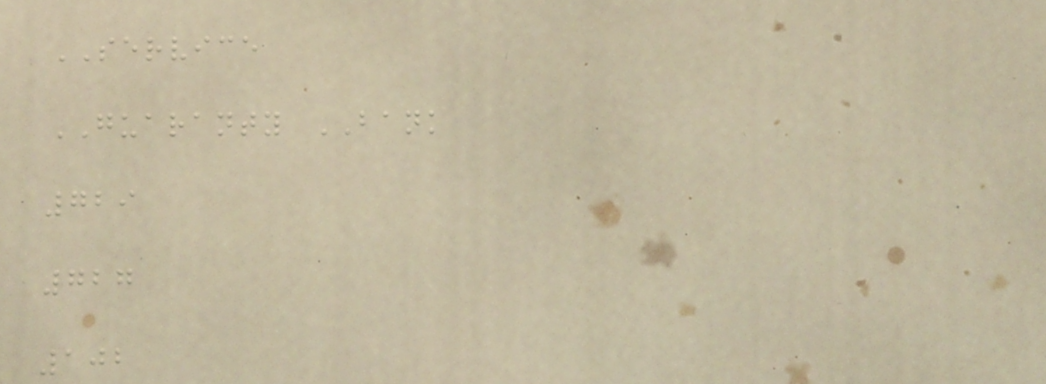SERVICE
GUARANTY BANK
729
727
102
